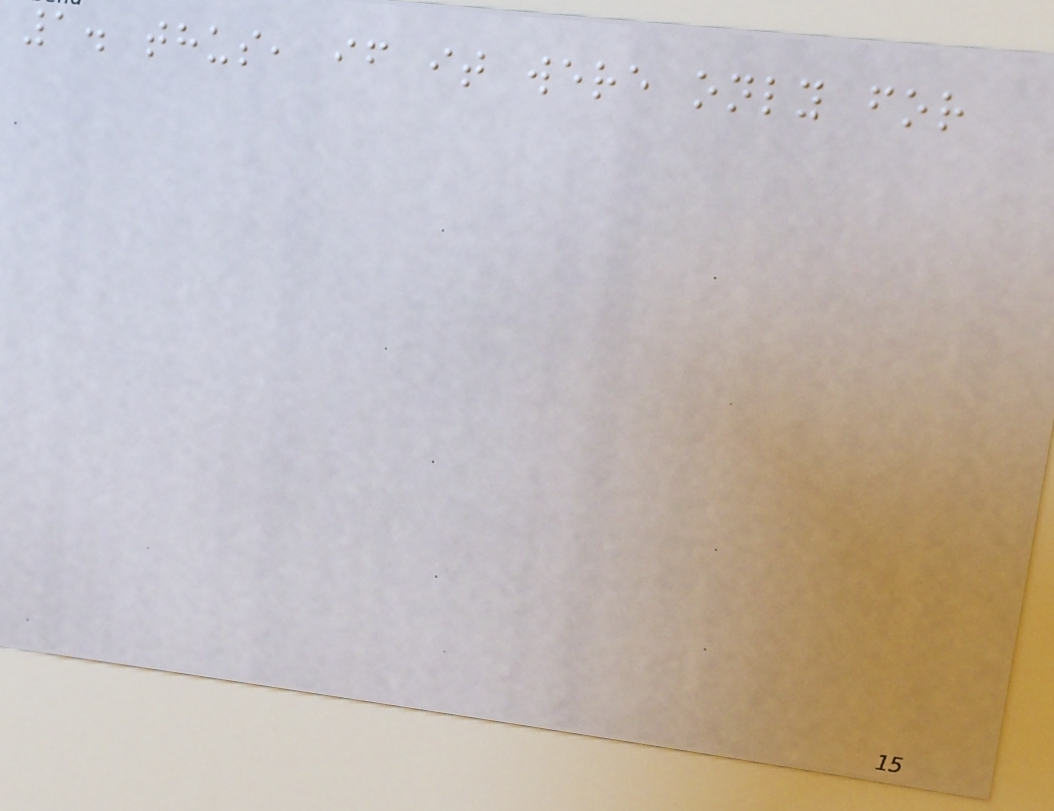1. thus, if it were only for
